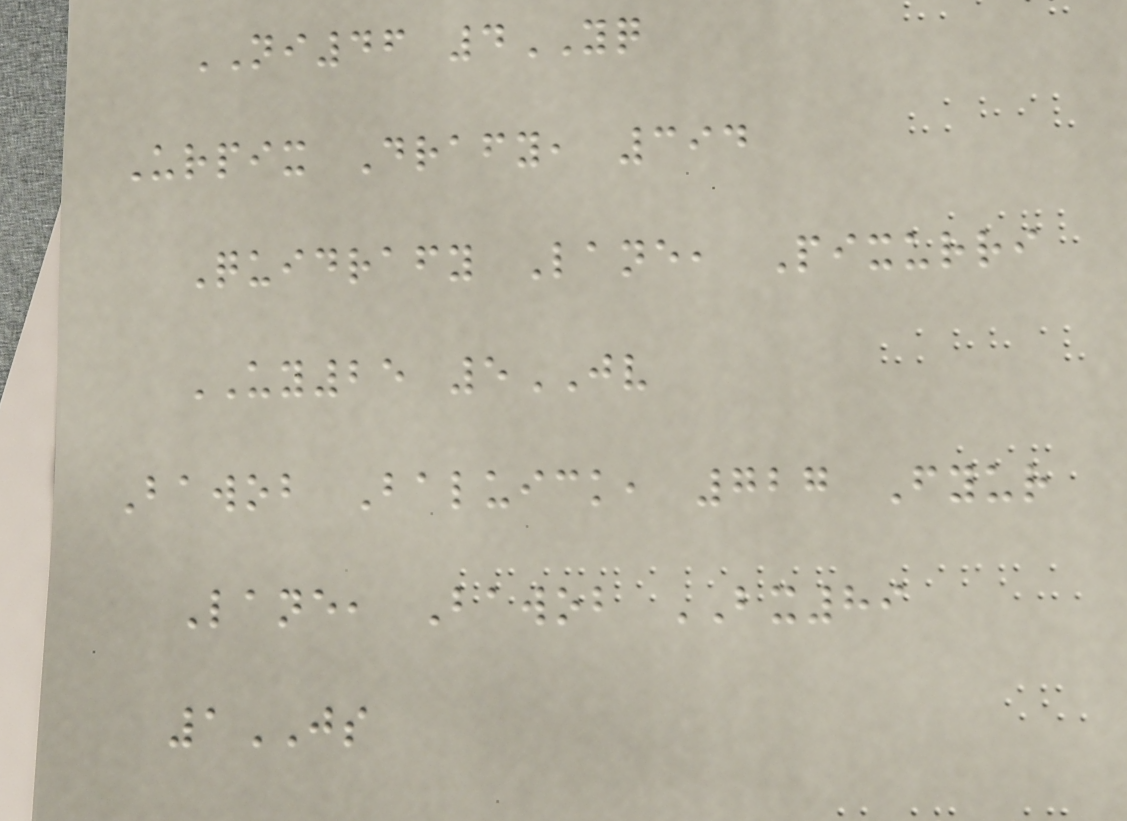NI46 4YQ
Urpix Drafy, 394
Quidrafy Lane, Pixurri
UY25 5JV
Bawob Baluick, 727 Fyur
Lane, Bawob BX89
1JS
